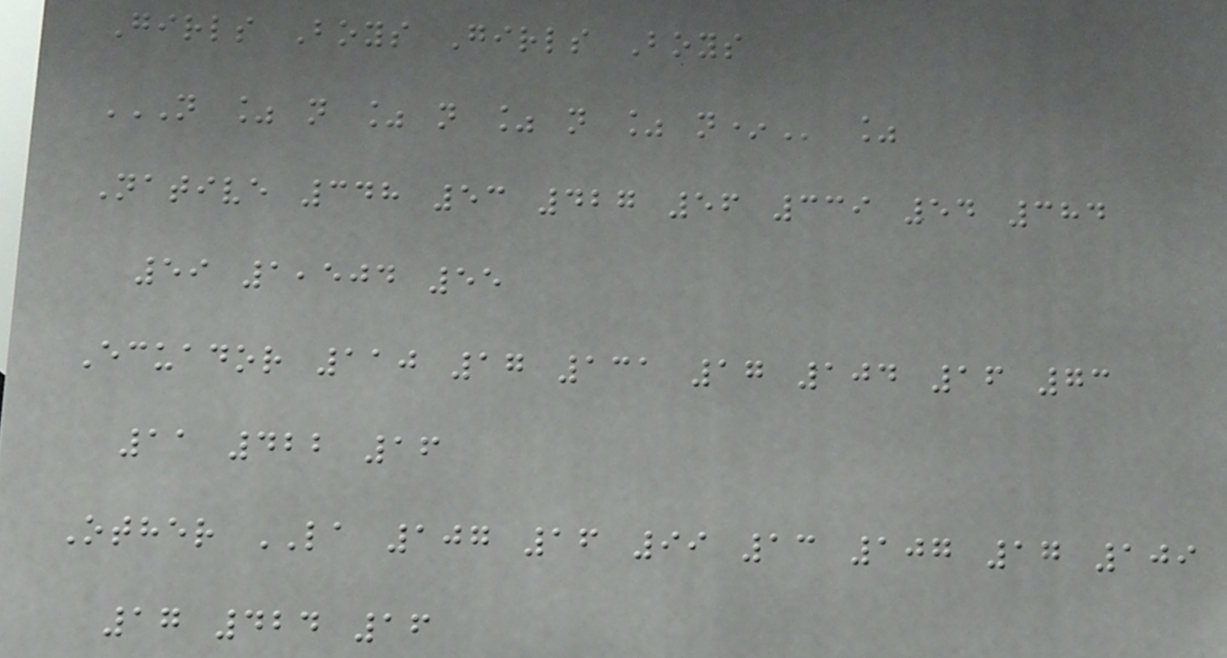Girls Boys Girls Boys
N % N % N % N % N* %
Native 348 53 427 56 339 54 384
59 1,504 55
Ecuador 110 17 131 17 104 16 73
11 422 16
Other LA 107 16 99 13 107 17 109
17 424 16
